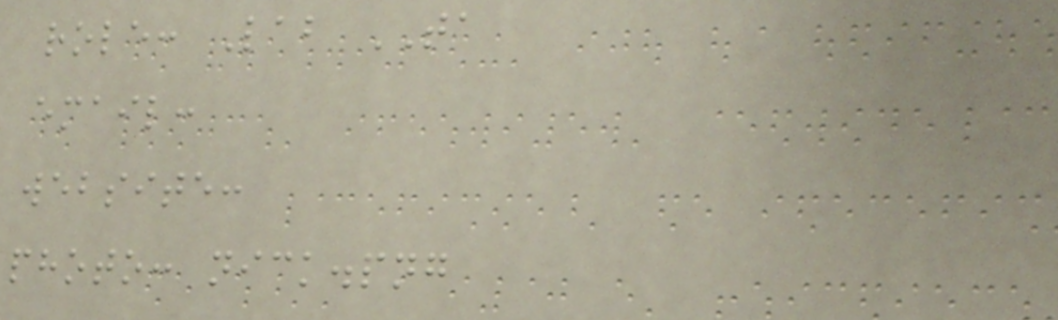role: Lab TA
email:
website:
photo: nick.png
